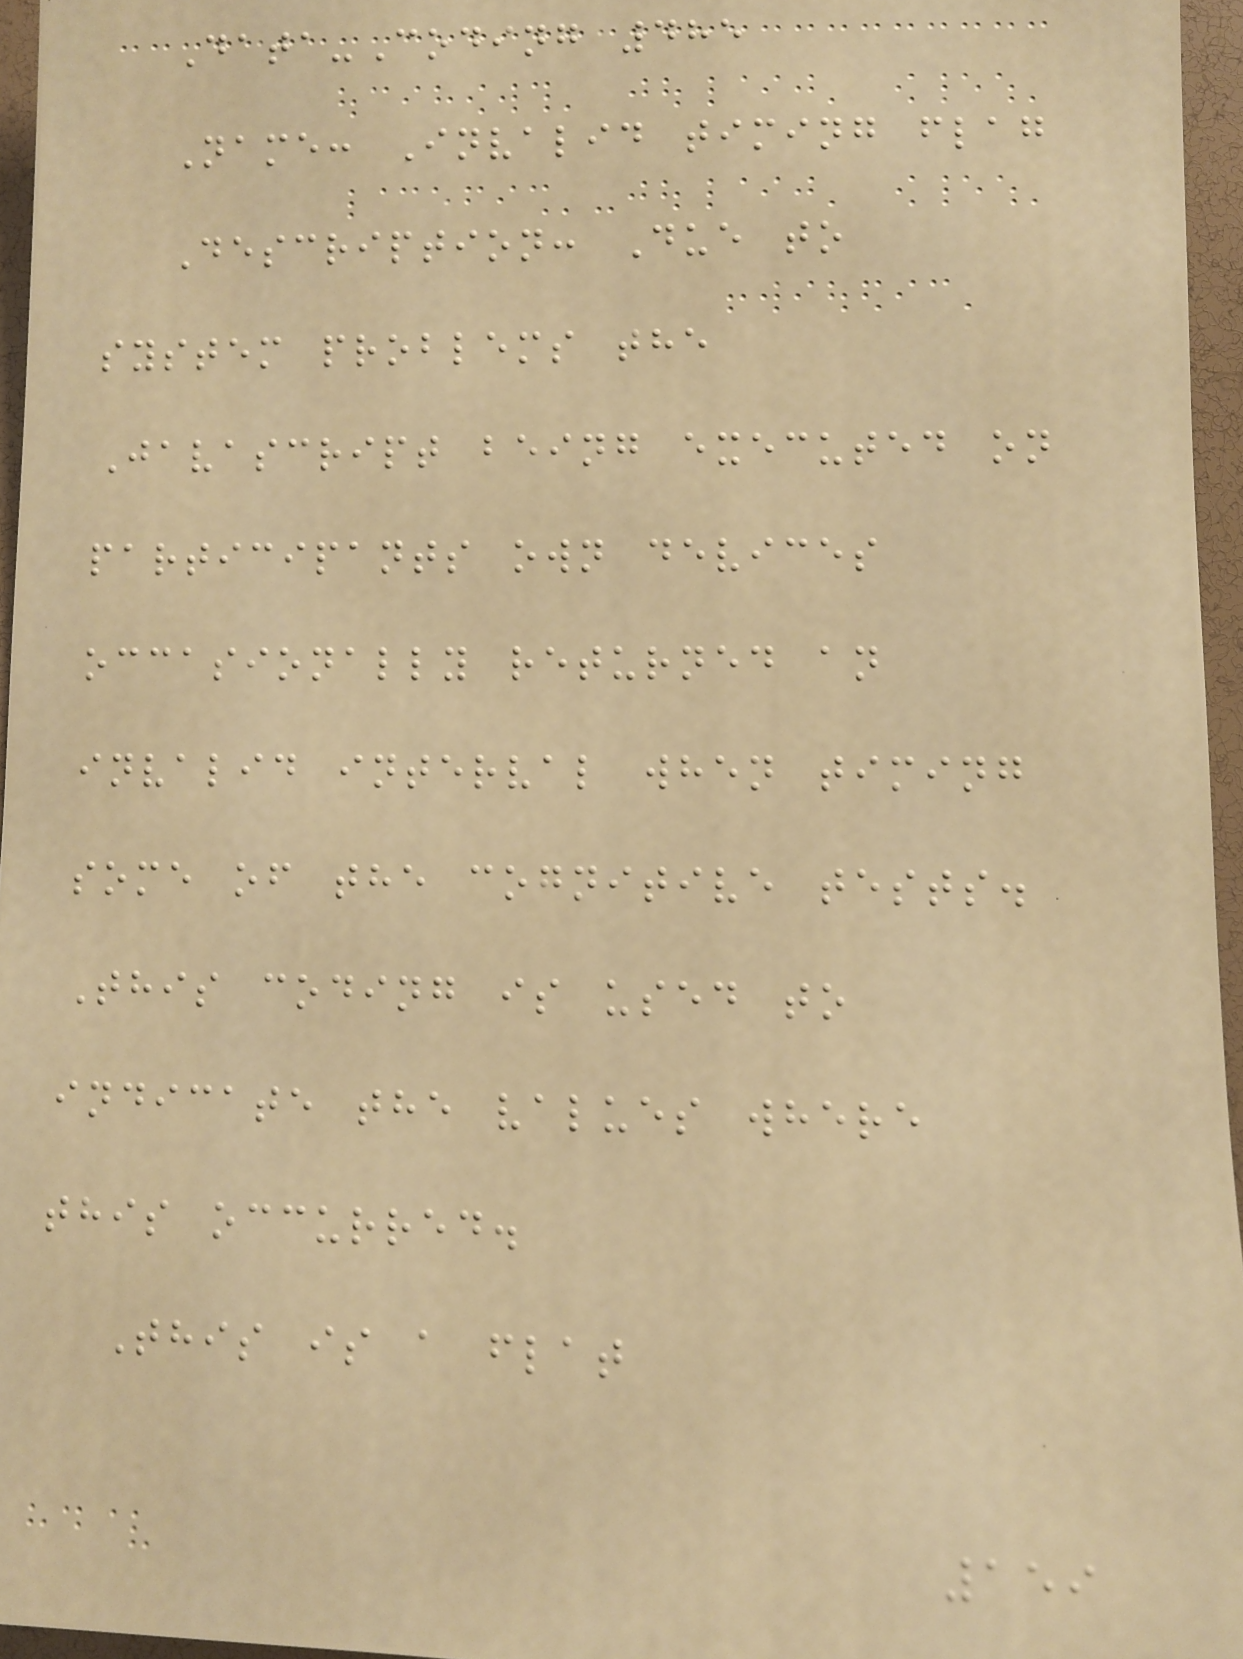Data-Coding 485
Name: Invalid timing flag
Description: Due to
system problems the
Javascript being executed on
participants own devices
occasionally returned an
invalid interval when timing
some of the cognitive tests.
This coding is used to
indicate the values where
this occurred.
This is a flat
159
